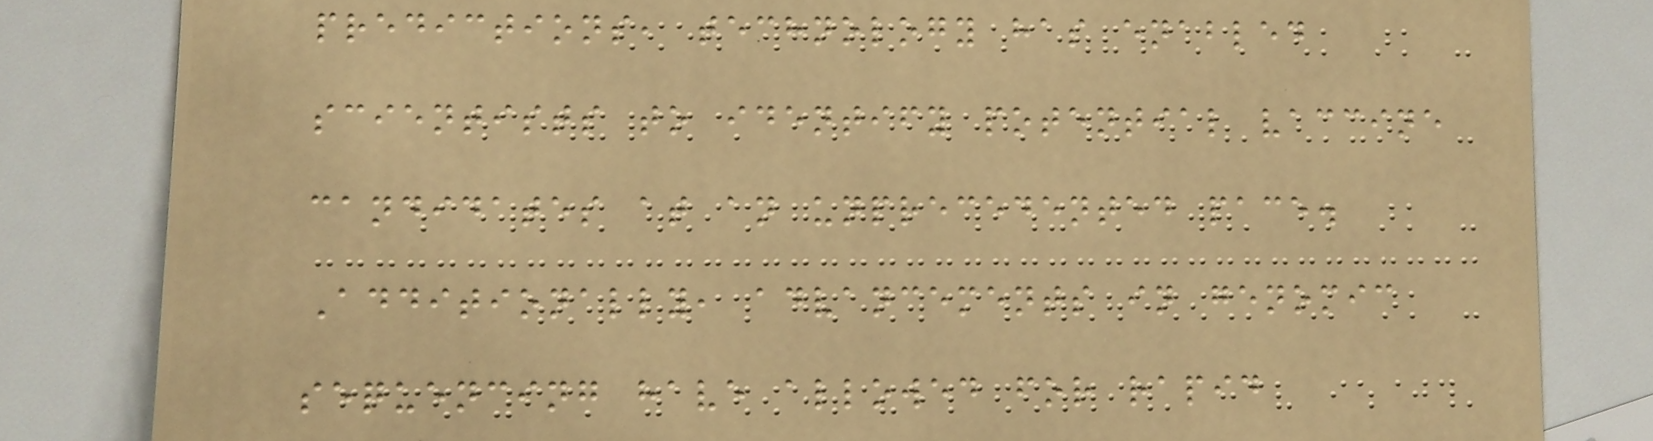predictions, technology has enabled
scientists to identify potential vaccine
candidates at an unprecedented pace.
Additionally, advancements in genomic
sequencing have allowed for rapid
